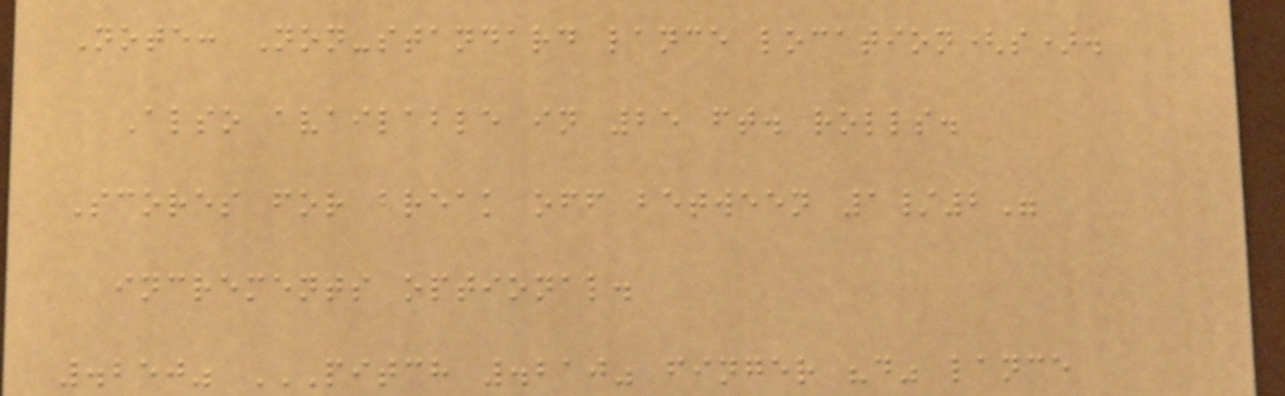Note: Non-standard lance location(s).
Also available in 25 ft. rolls.
Scores for break off between 1/2"
increments optional.
.250" PITCH .210" FINGER "D" LANCE
